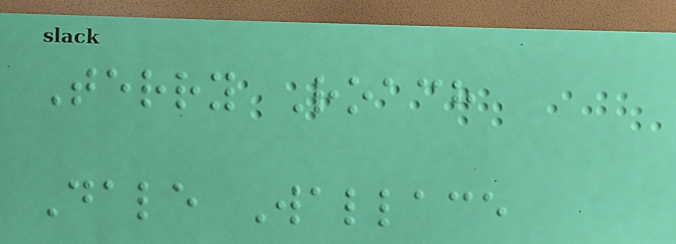Terry Roach
Dale Wallace
